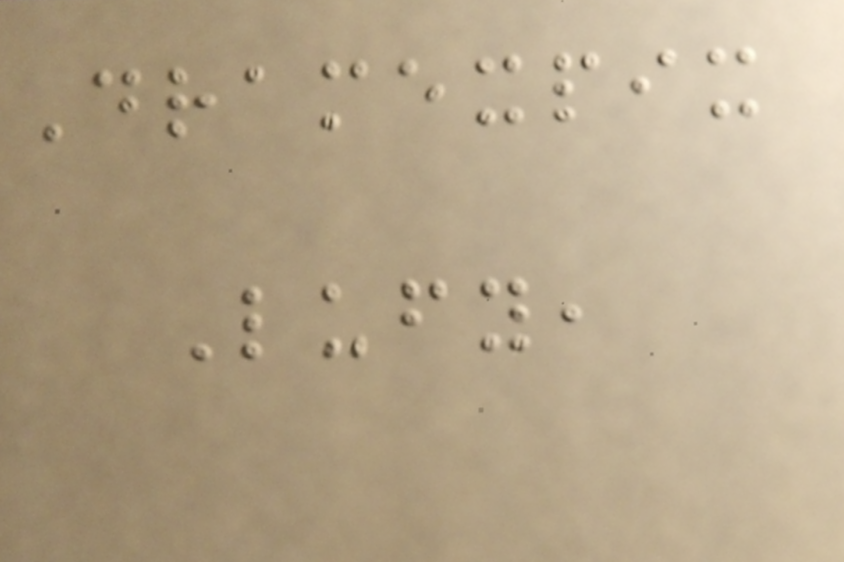Dramexpix
Lufy,
